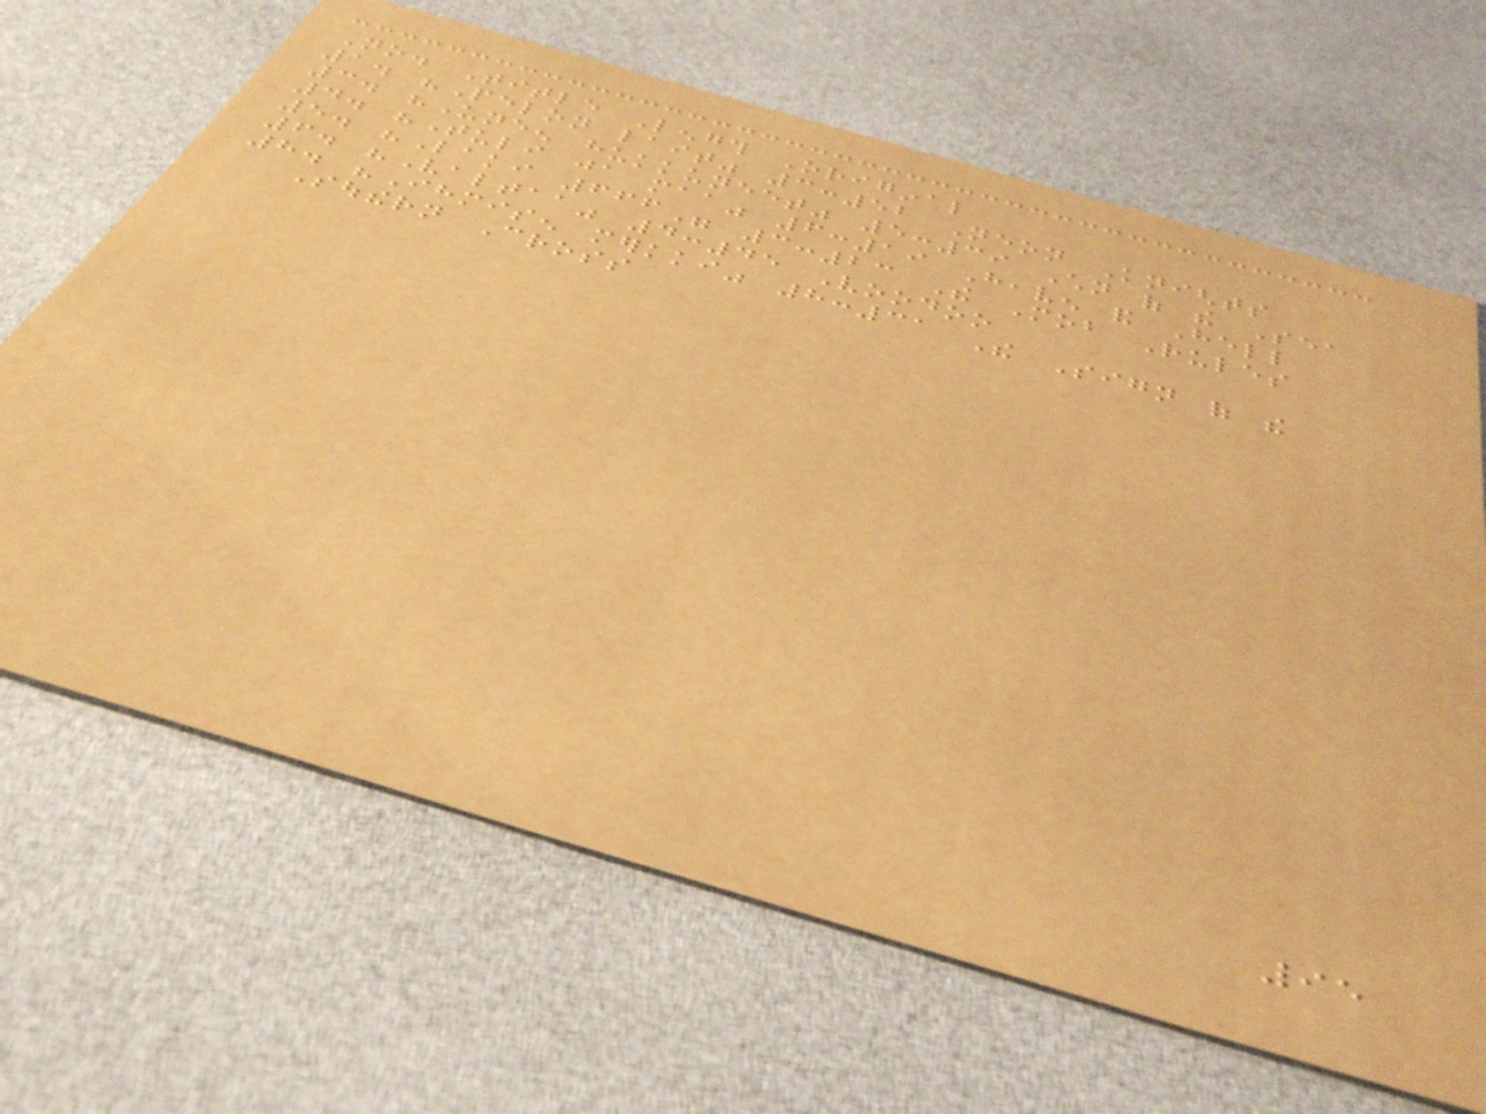No. Title Length Original
1. "Pelon lait" 3:52 Neon Knights
3. "Uneen hukkuneet" 5:39 Children of the Sea
4. "Tuli ja maa" 6:19 Heaven and Hell
5. "Laki 666" 3:23 The Mob Rules
6. "Valtaa" 4:45 Voodoo
8. "Ihmisen merkki" 8:31 The Sign of the
Southern Cross
95
